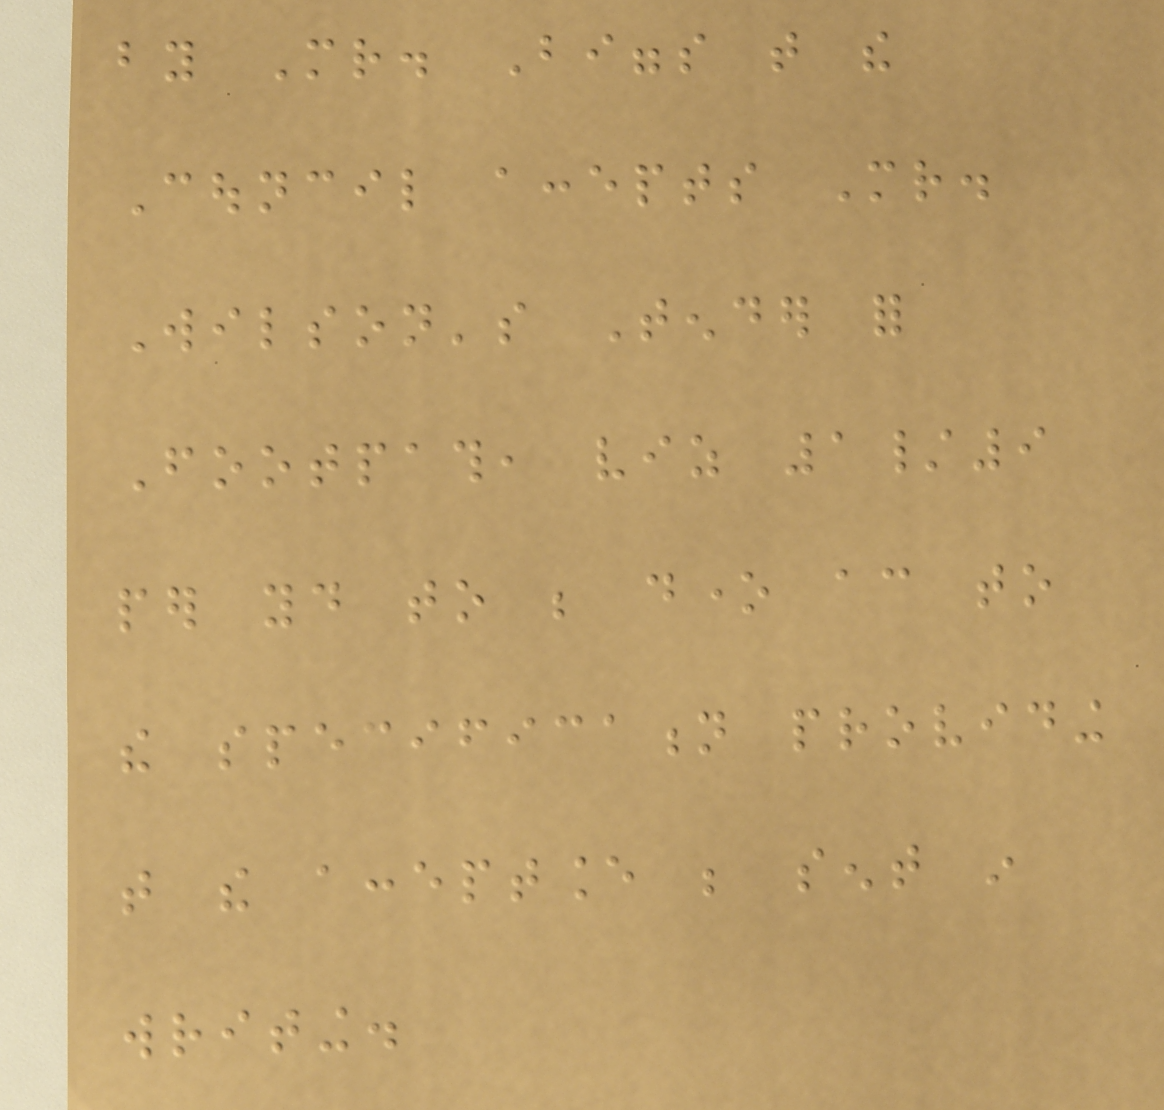by Mr. Biggs that the
Council accepts Mr.
Wilson's Tender for
Footpath, viz 1/9
per yd to be done according to
the specification providing
that the acceptance be sent in
writing.
